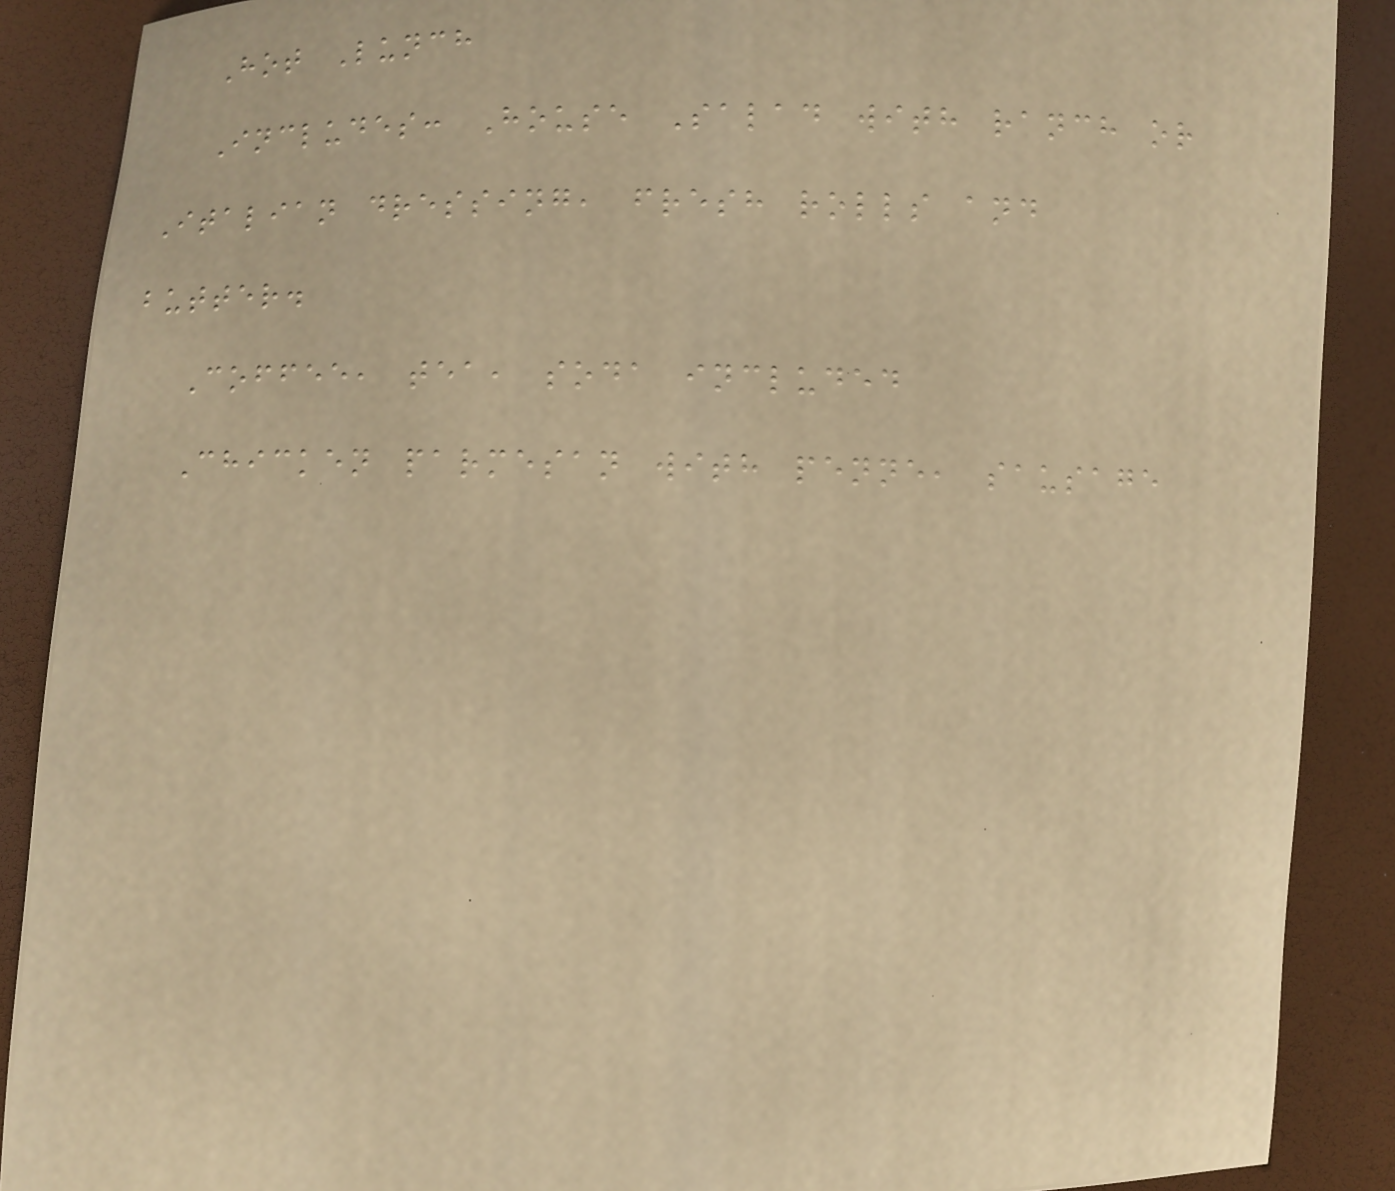Hot Lunch
Includes: House Salad with ranch or
Italian dressing, fresh rolls and
butter.
Coffee, tea, soda included
Chicken parmesan with penne, sausage
